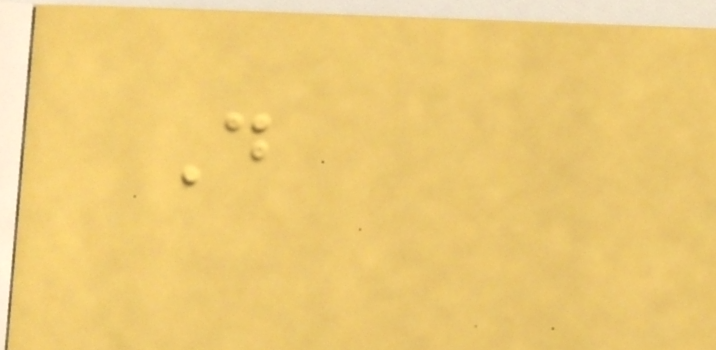Do
